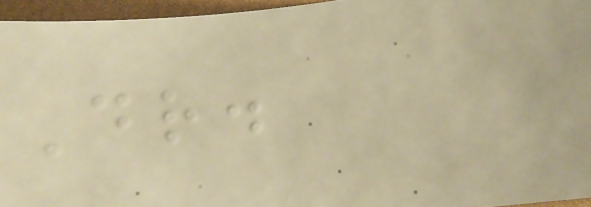Dr.
